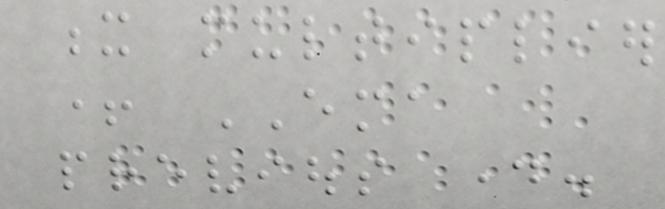x multiplier
+ EMA
previous day.
